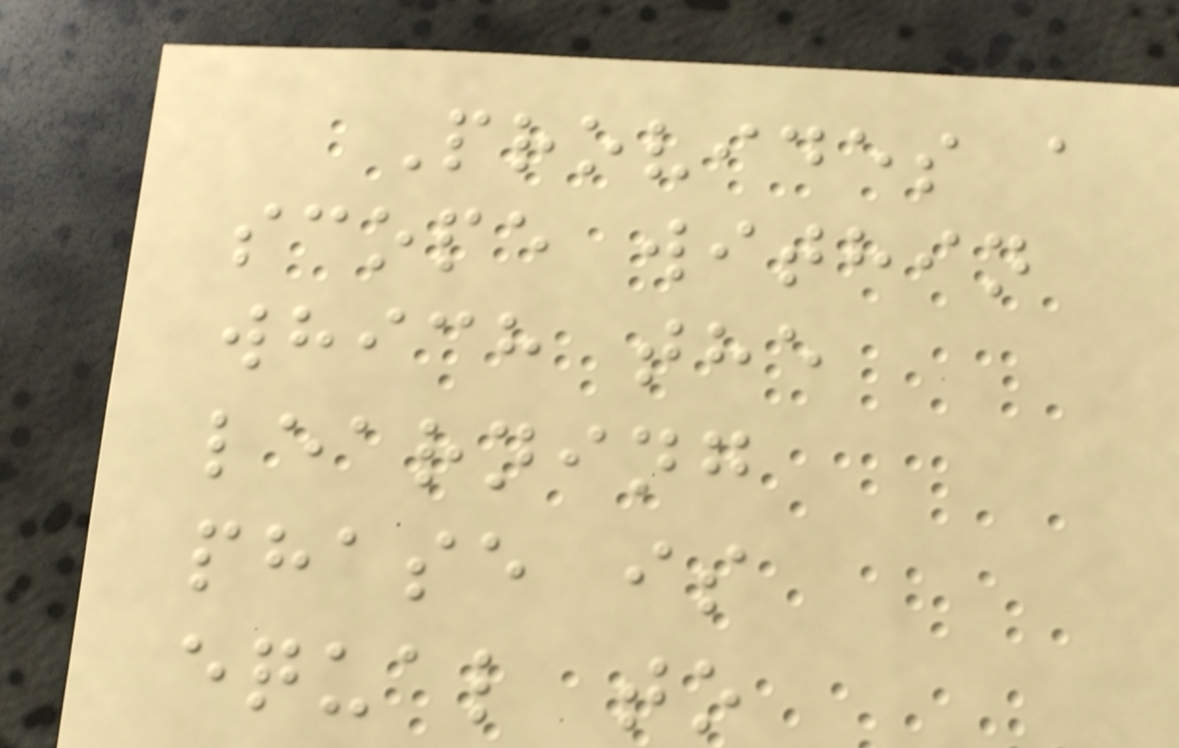Provides a
scope within
which the
learning
phase is
equal to
